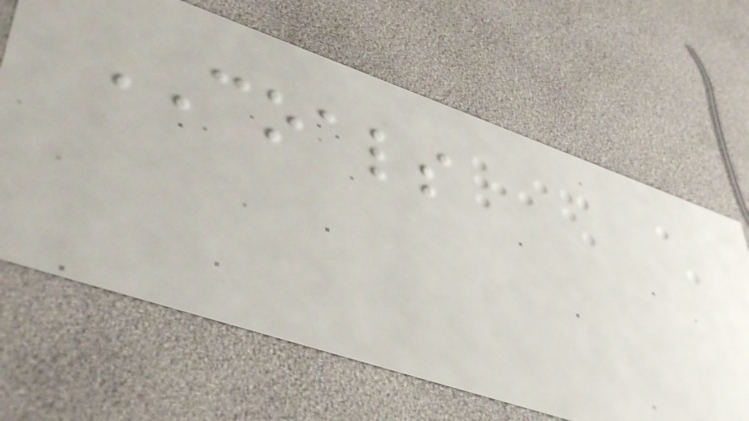COALS
